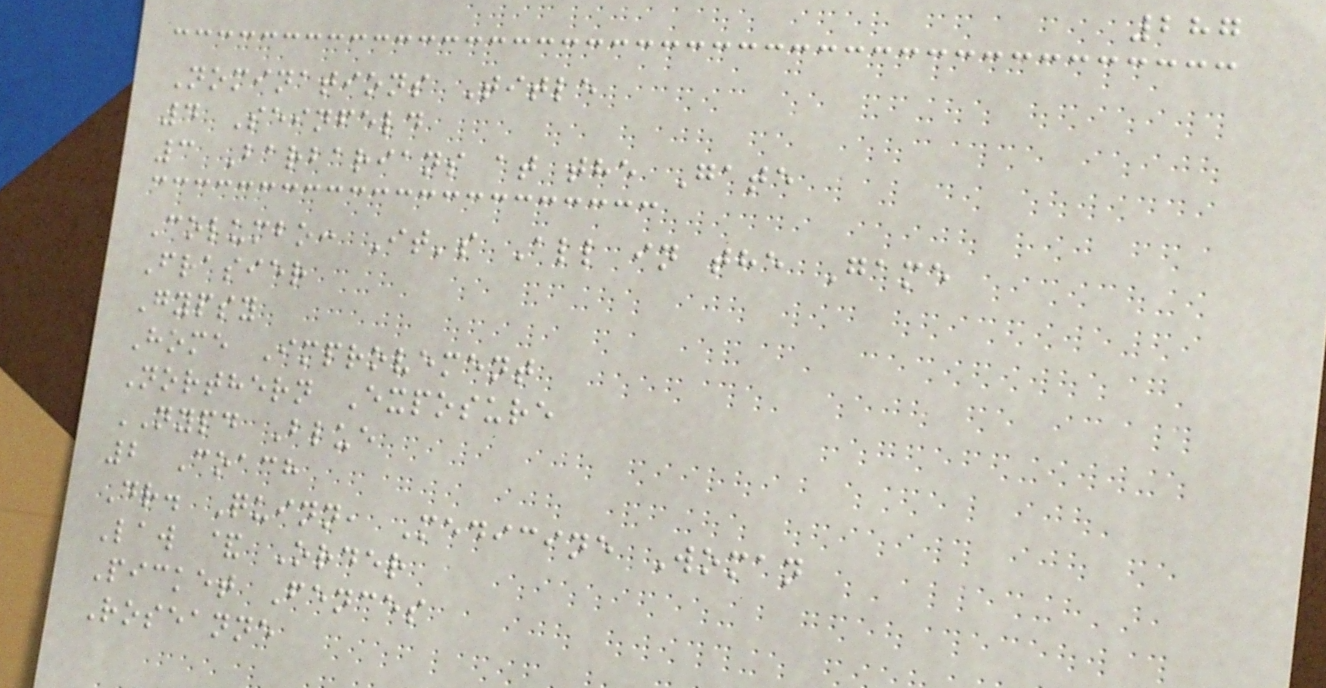287
Nominations Title
4 Seinfeld
3 Barbarians at the Gate
Columbo: It's All in the Game
Frasier
Gypsy
Home Improvement
Northern Exposure
NYPD Blue
2 Coach
Dr. Quinn, Medicine Woman
Law & Order
Picket Fences
Roseanne
